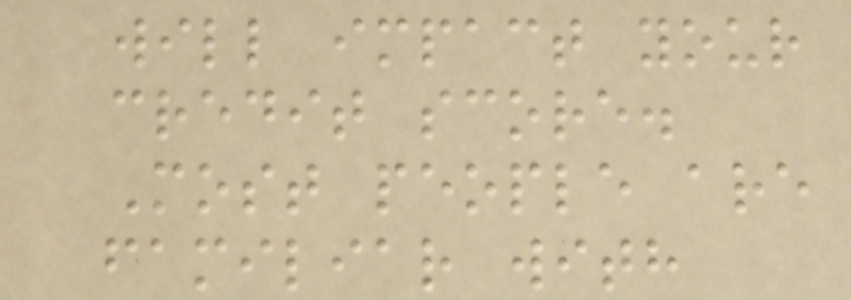will impact your
credit score.
Most people are
familiar with
